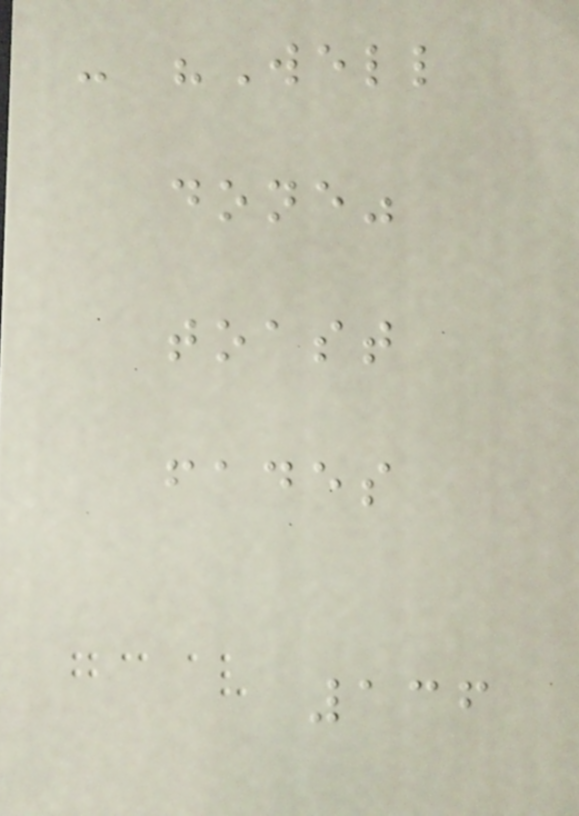- "Well
done"
toast
fades
136
